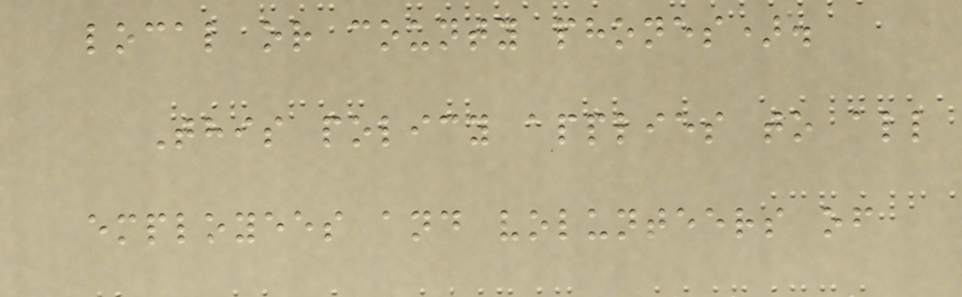local or county phones).
This policy applies to all
employees and volunteers of
